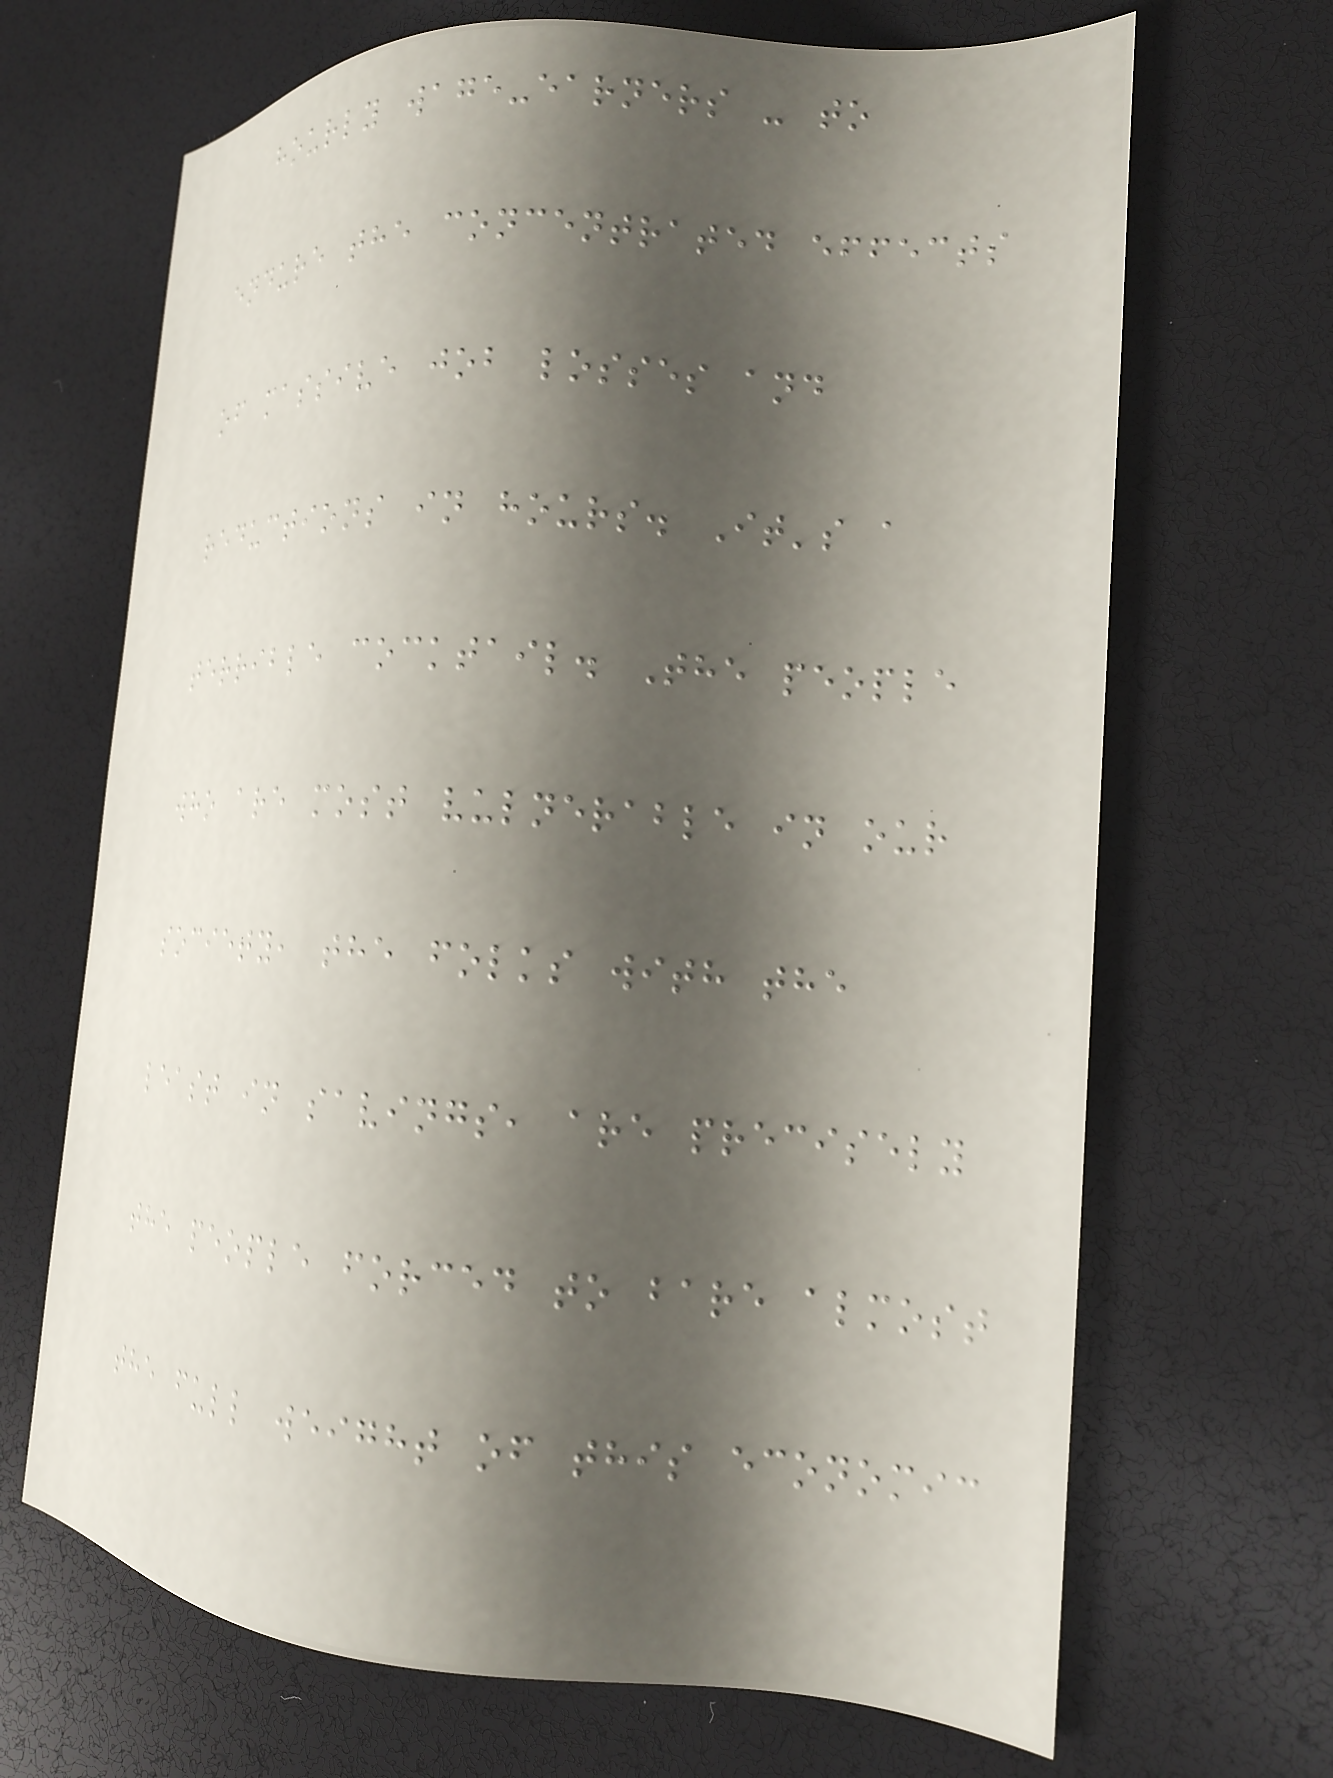hourly wage-earners - to
endure the concentrated effects
of massive job losses and
reductions in hours. It's a
terrible cocktail. The people
who are most vulnerable in our
society, the folks with the
least in savings, are precisely
the people forced to bare almost
the full weight of this economic
